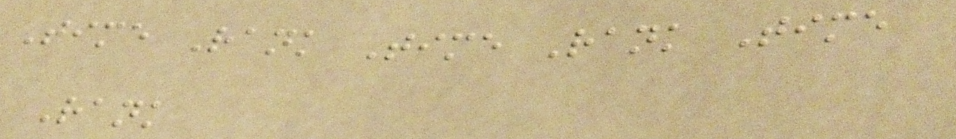Time Rank Time Rank Time
Rank
